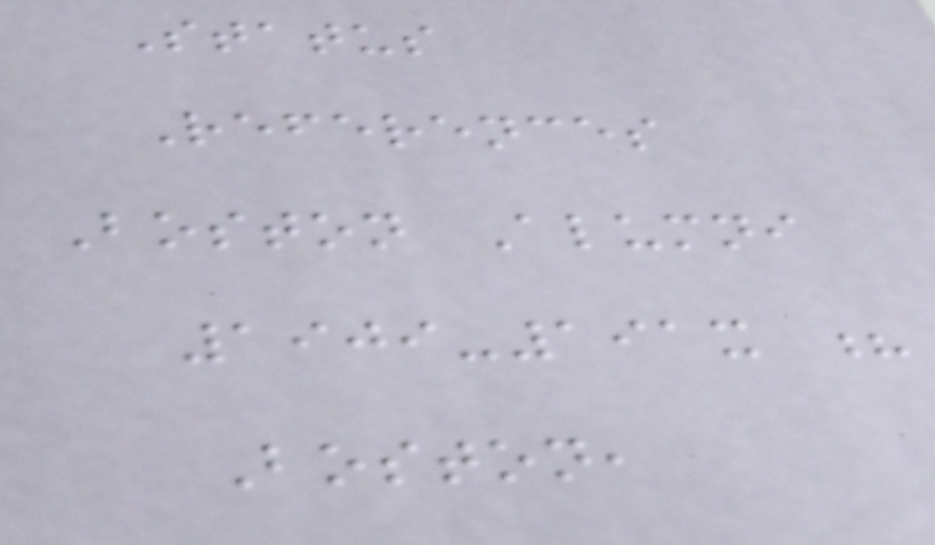Status
References
Boston Alumni
1909-191x ?
Boston,
